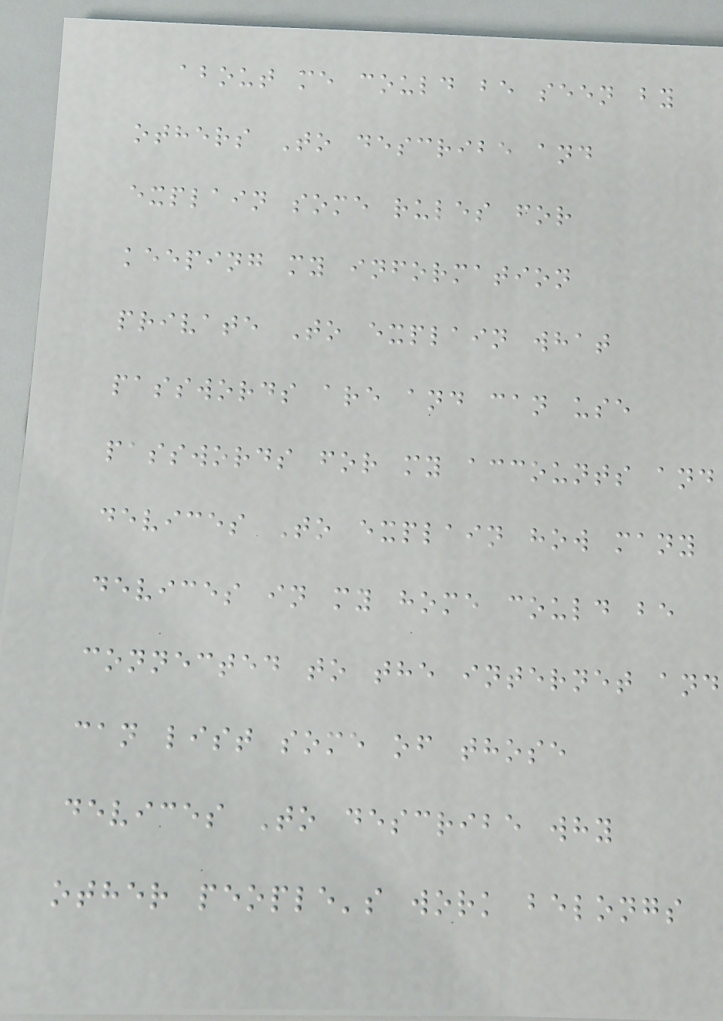about me could be seen by
others To describe and
explain some rules for
keeping my information
private To explain what
passwords are and can use
passwords for my accounts and
devices To explain how many
devices in my home could be
connected to the internet and
can list some of those
devices To describe why
other people's work belongs
